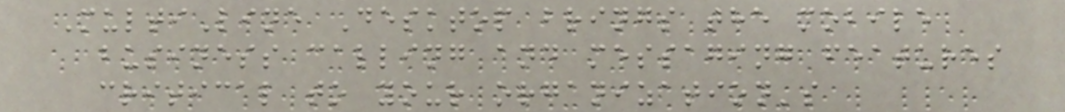MultiLine Desktop brings the mobile
business calling and messaging features
critical to your organization's
